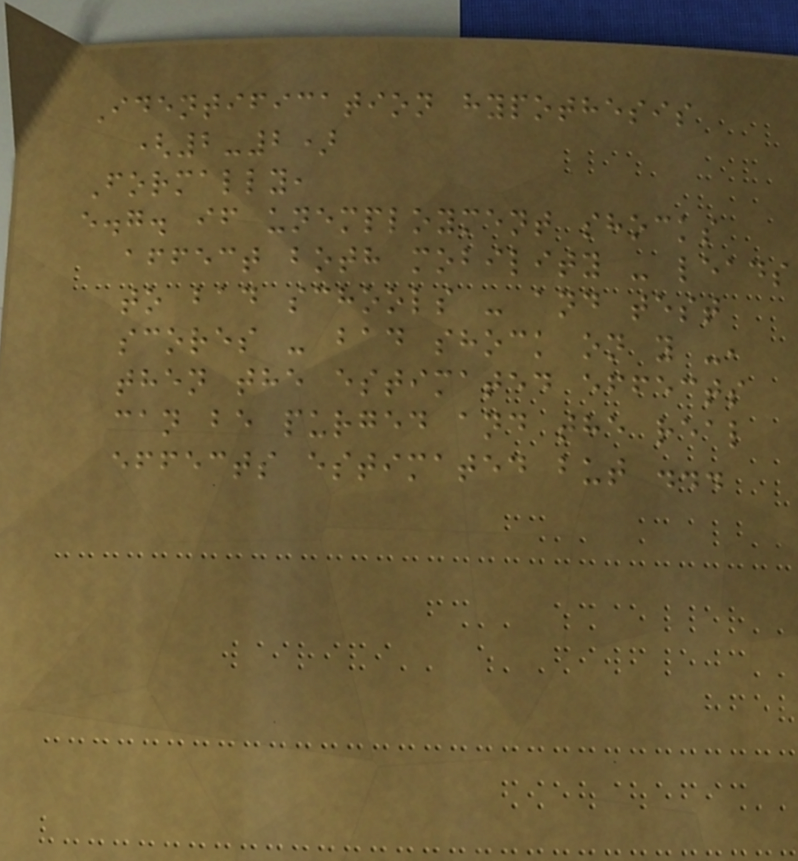Identification hypothesis
(2-2)
Formally,
e.g. if unemployment shocks
affect both mobility - leads
to bad schools - and test
scores - bad shock on y -,
then the estimated effects
can be purged and the real
effects estimated but ...
